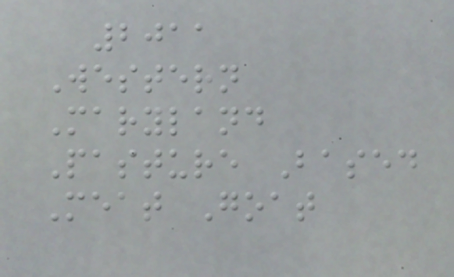2011
Western
Maryland
Pasture Based
Meat Goat
